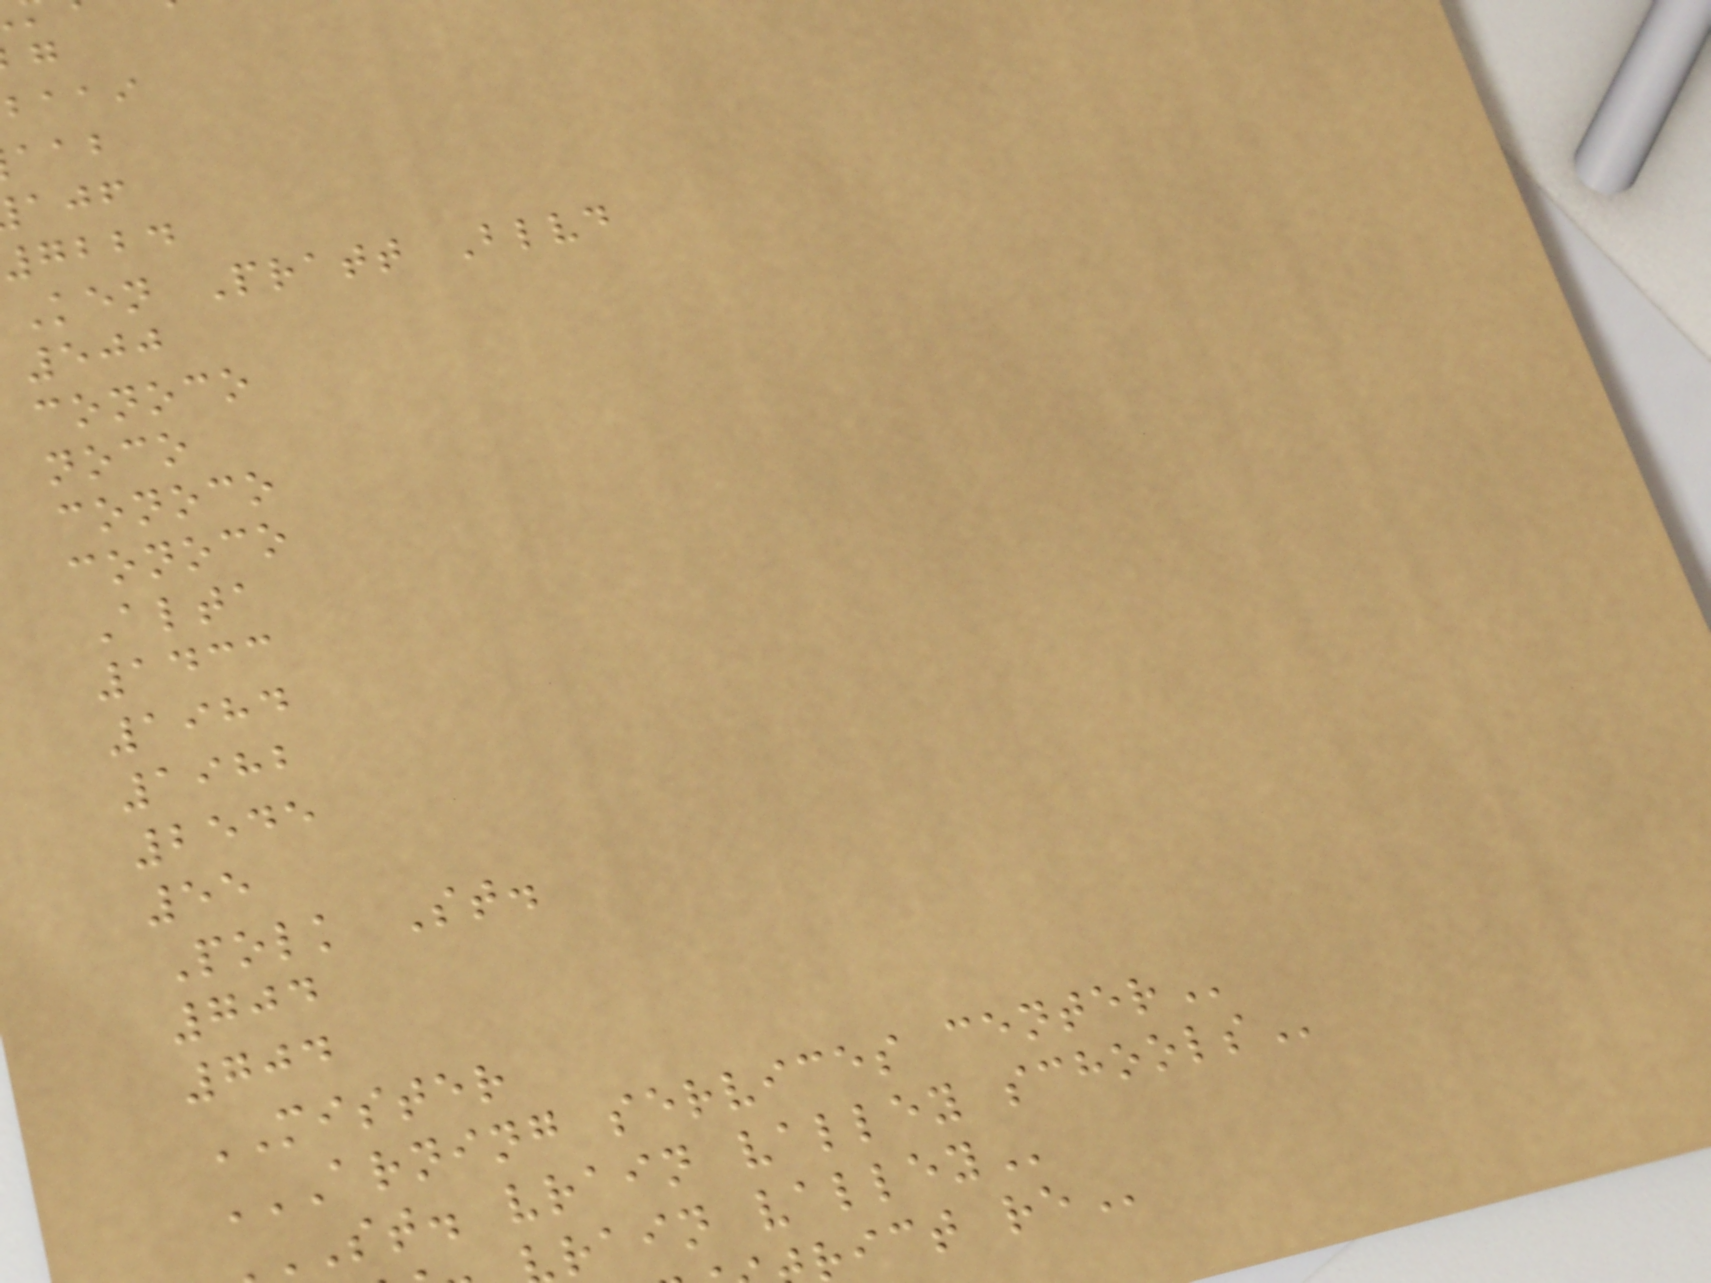baai
7224
Ken Pratt Blvd
500
conoco
noco
conoco
conoco
Alta
1433
1984
1982
2545
55
Polk St.
704
704
MISTER
ARNING SERVICES CENTER
ST. vrain valley
